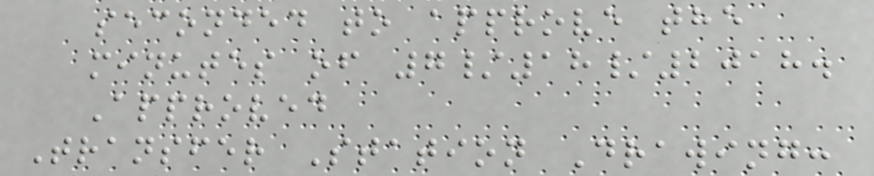seconded to approve the
minutes of 7/18/2018.
Approved
Transfer Station Drawing:
